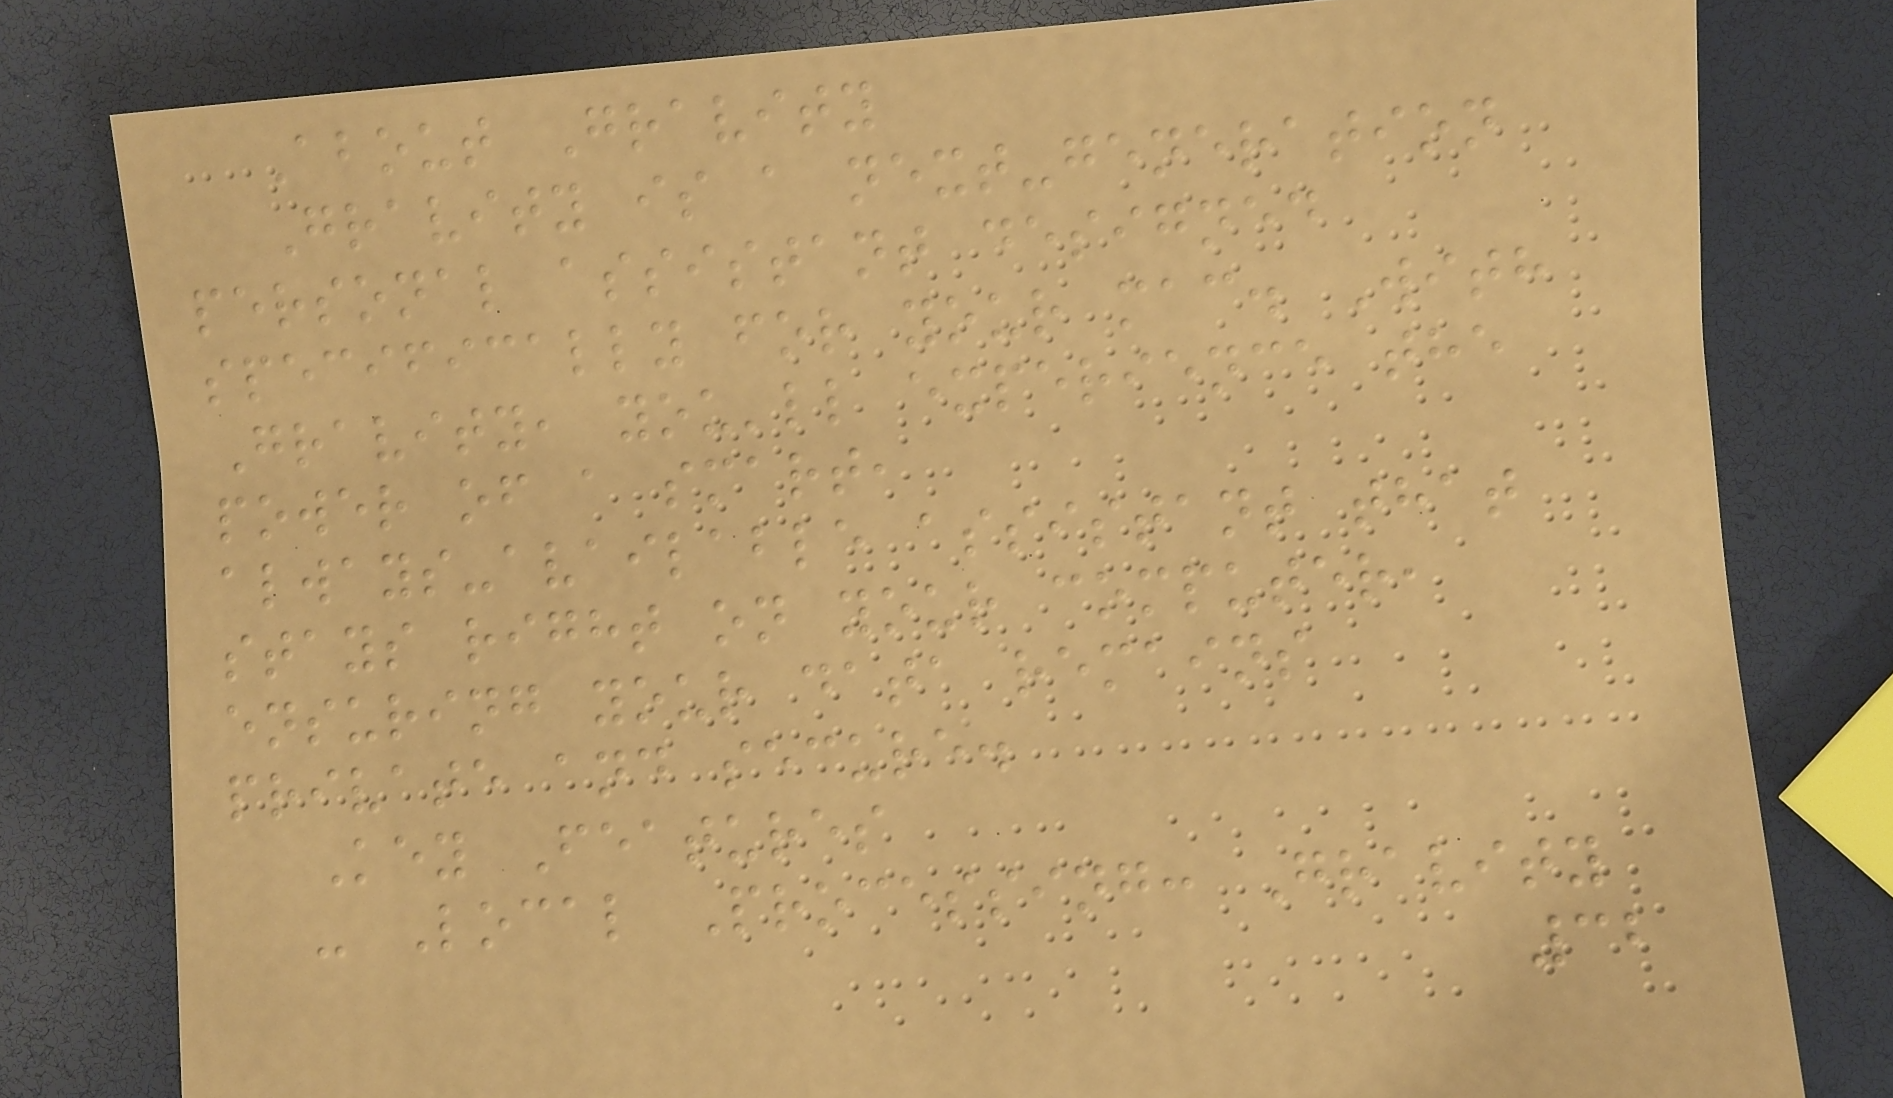About Gravity
Gravity is a next-generation
personal assistant designed
specifically for your mac. With
Gravity, you'll experience the
power of a smart,
always-available assistant that
stays right on your computer,
ensuring your data remains
private and secure.
Key Features
- Local Processing: Gravity
32
